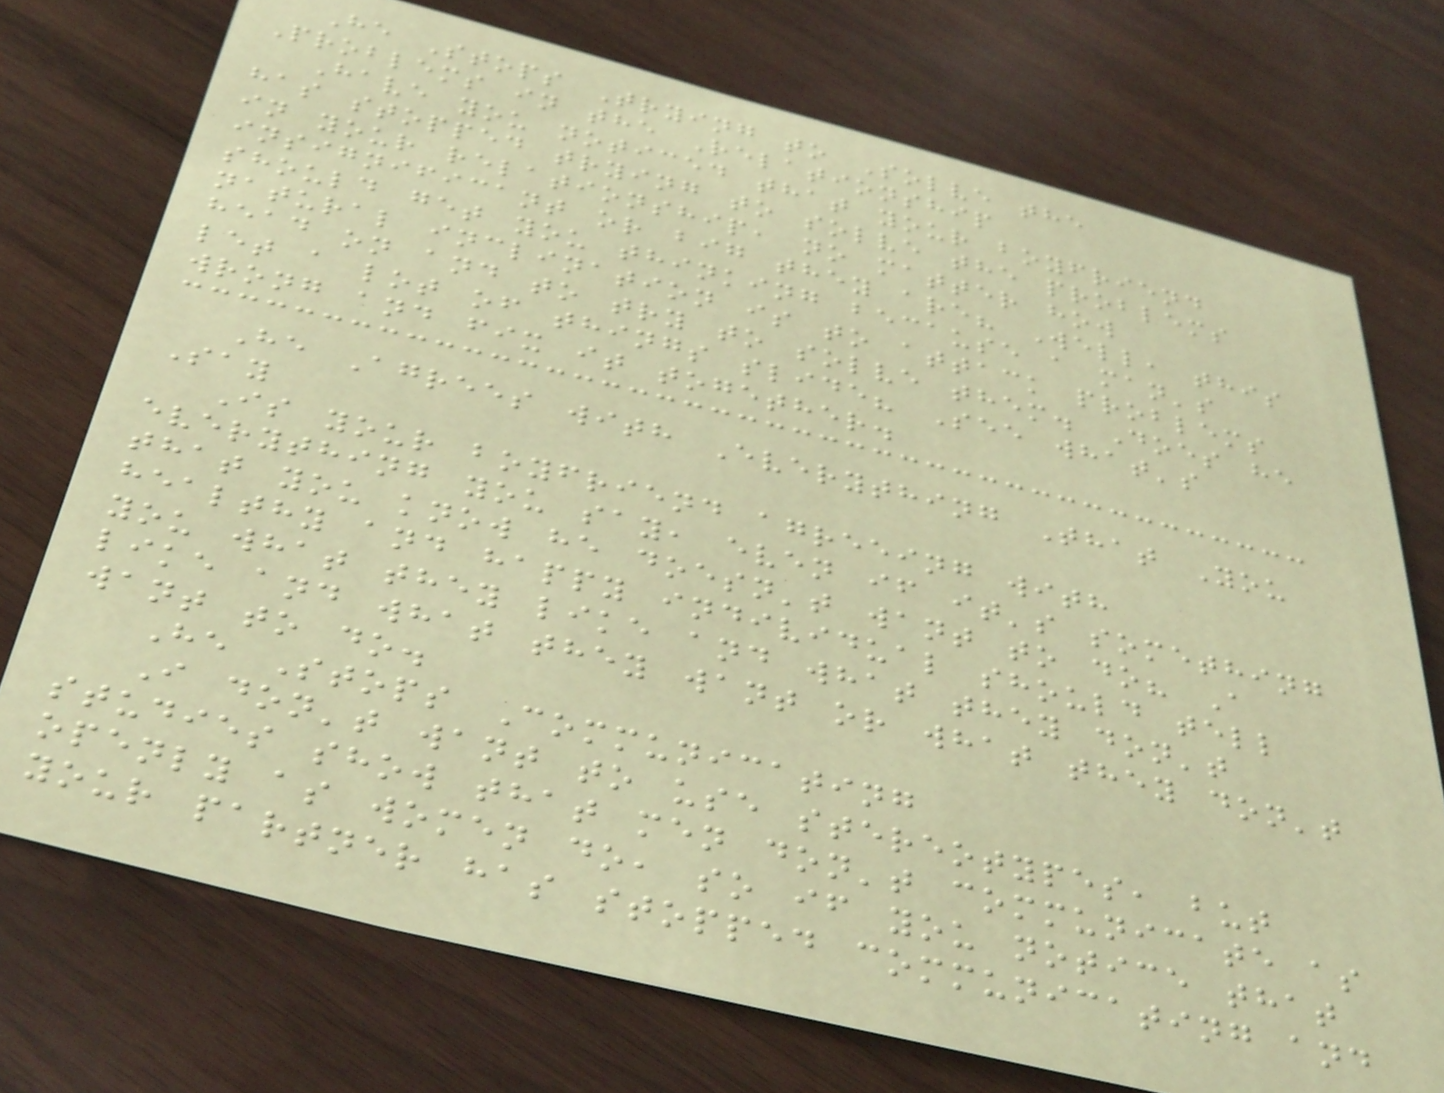He Stops Trying to Solve the
Problems in the Relationship
Have you noticed that your boyfriend
has stopped trying to solve the problems
in your relationship, no matter how
insignificant or big they are? Well, this
should get you thinking because a man's
natural inclination is to attack problems
head on and to try to solve them. Does he
let a lot of things slide? See what's
wrong and fix it together.
He Agrees with Everything That You
Say
Is your boyfriend agreeing with
everything you say, even if it's something
that you know he doesn't want to do? A
healthy and happy individual should tell
you what they like and what they don't
like and what they want or what they don't
want to do.
He Stops Communicating
I don't want to use stereotypes, but
studies show that men don't communicate as
openly as women do, so if you notice that
your partner has stopped communicating and
